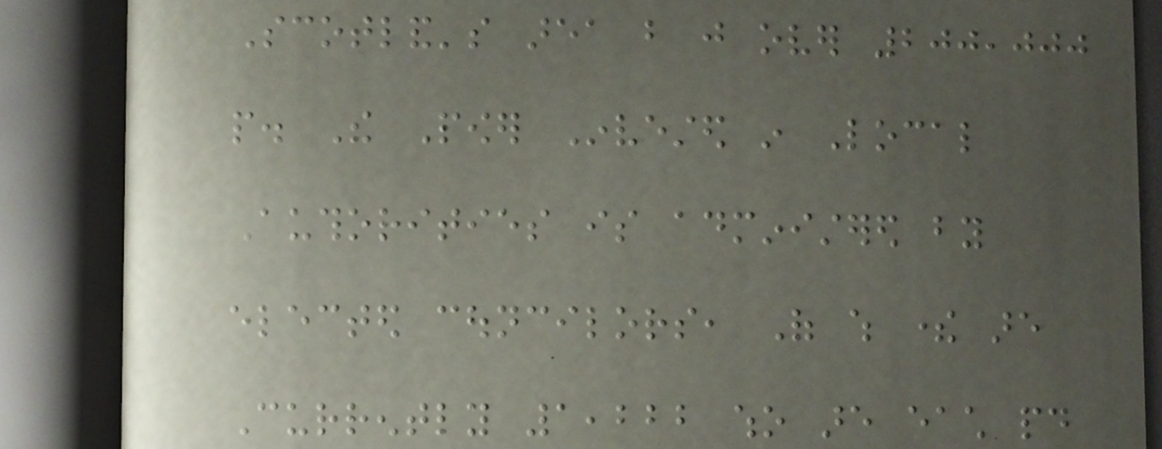Scotland's area but just over 200,000
people. The Power Invested in Local
Authorities is administered by
elected councilors, Of which there are
Currently 1,222 who are each paid
